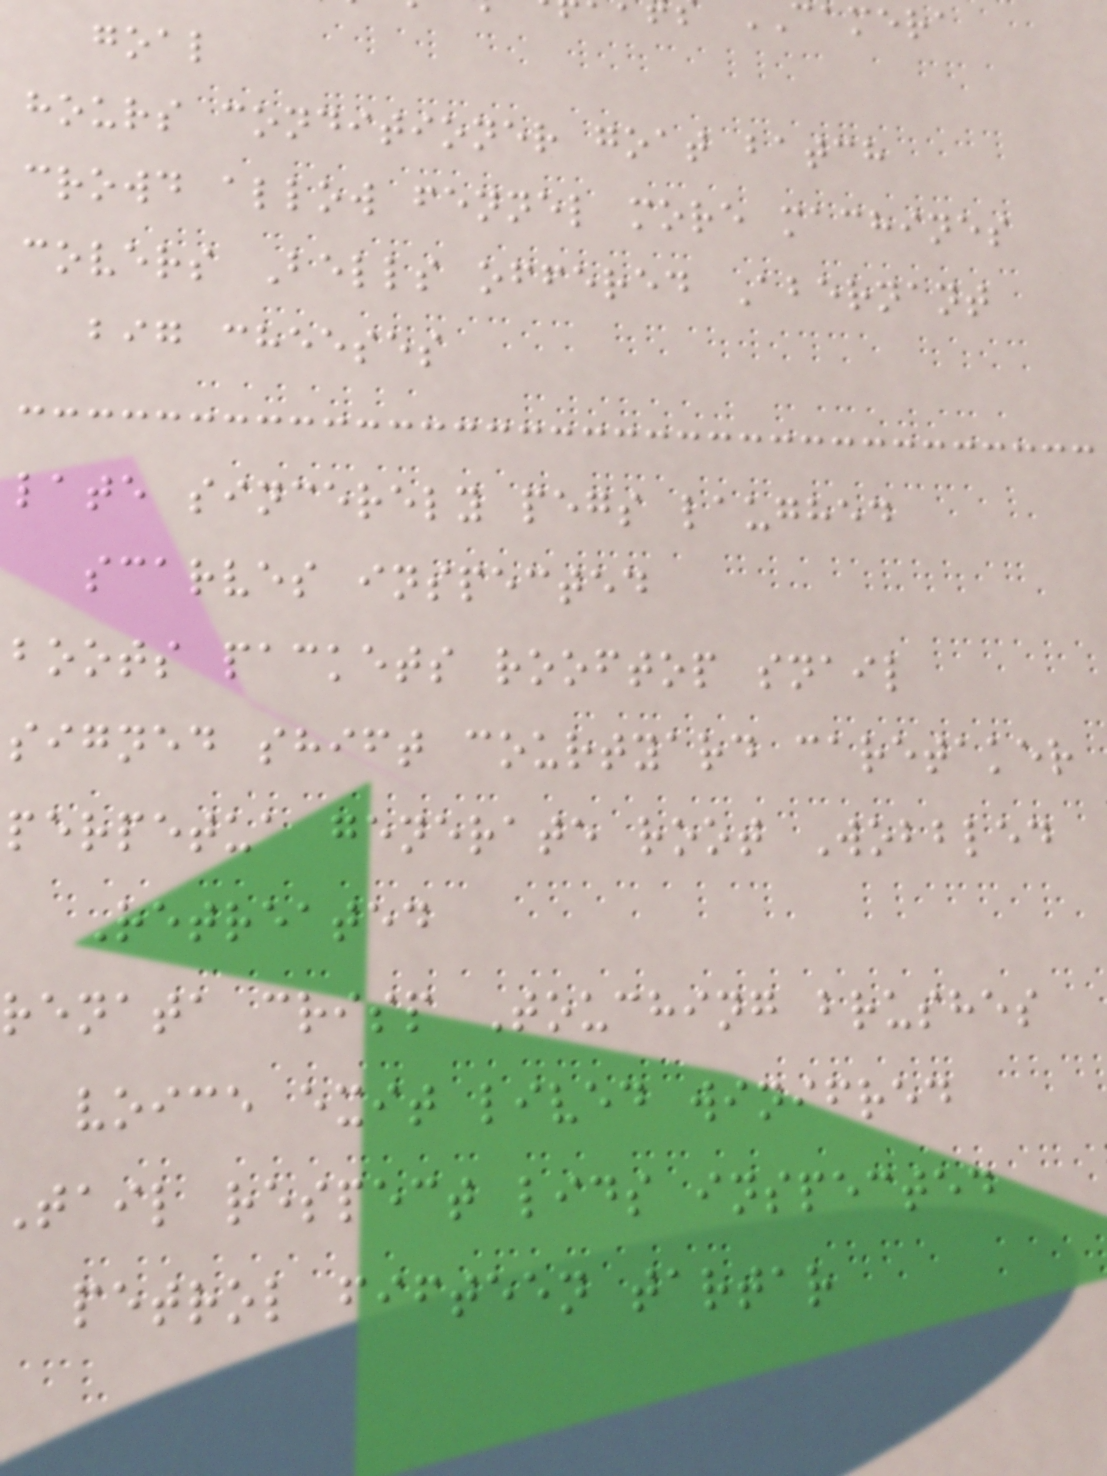goal
hours conditioner goat batch
crowd allow fennel more machines
covers Bells offered Abernant
big cheeses
late sincerely pegs laughed
scarves inspected
boots packets rooftop snail
signed shift courtyard caretaker
perpetua generate root Wobbled
Retreated
renata crisp Touching brushes
voice exit lived winifred
tail respect lids inspected
petrol fifteen tartar
